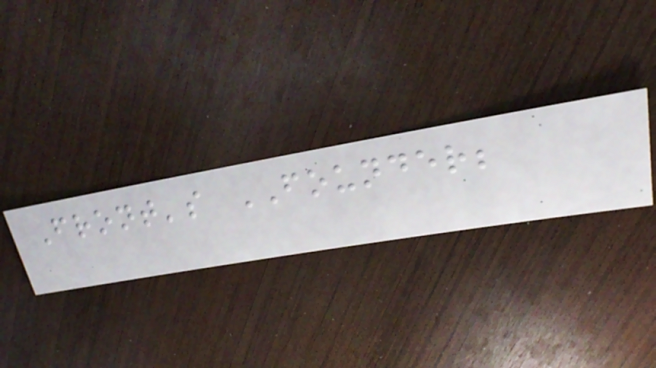Front's FOUNDER;
